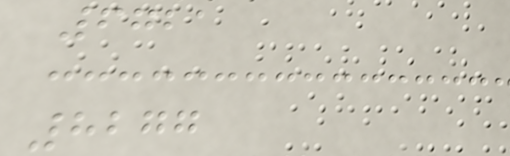6721
8277
